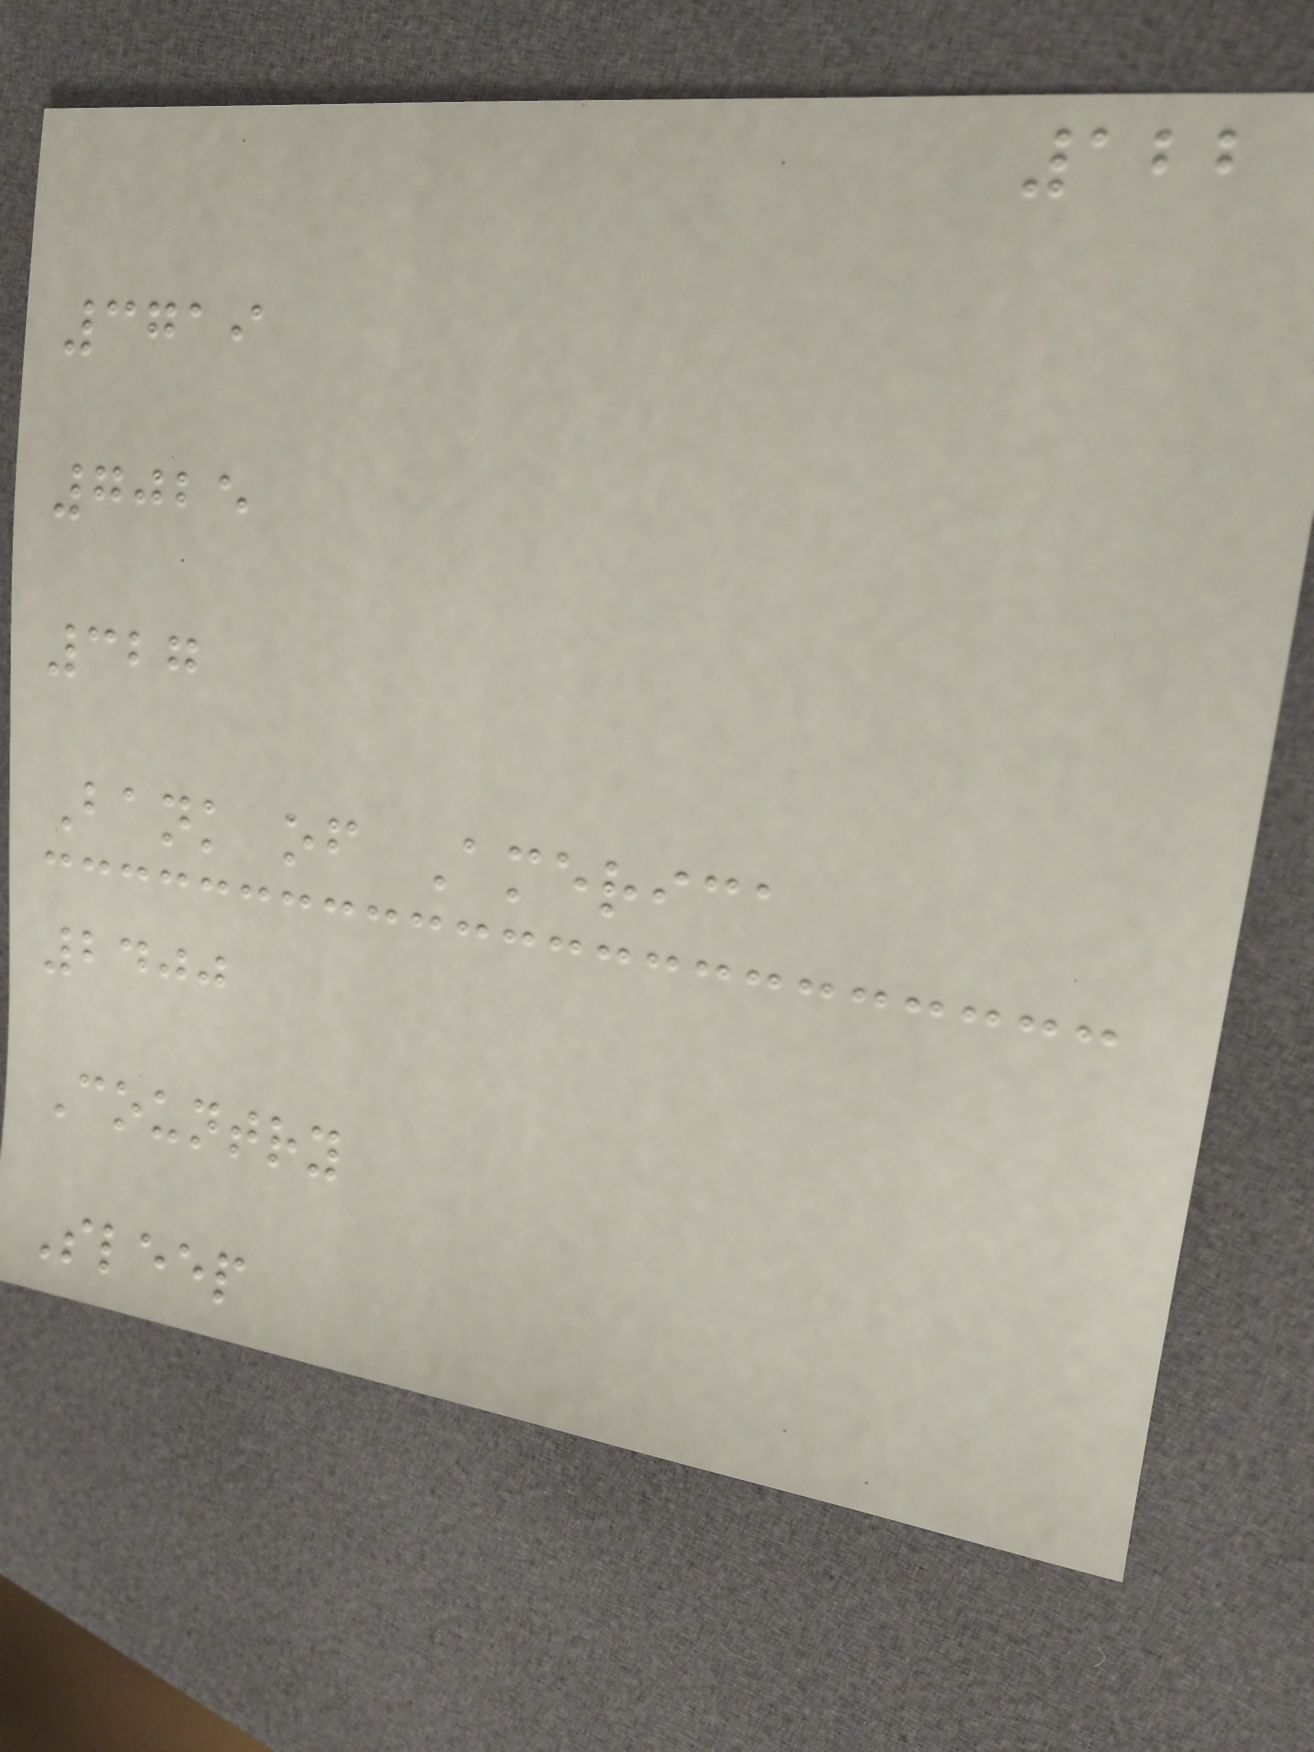122
3719
7025
327
Bank of America
2400
Country
Sleep
